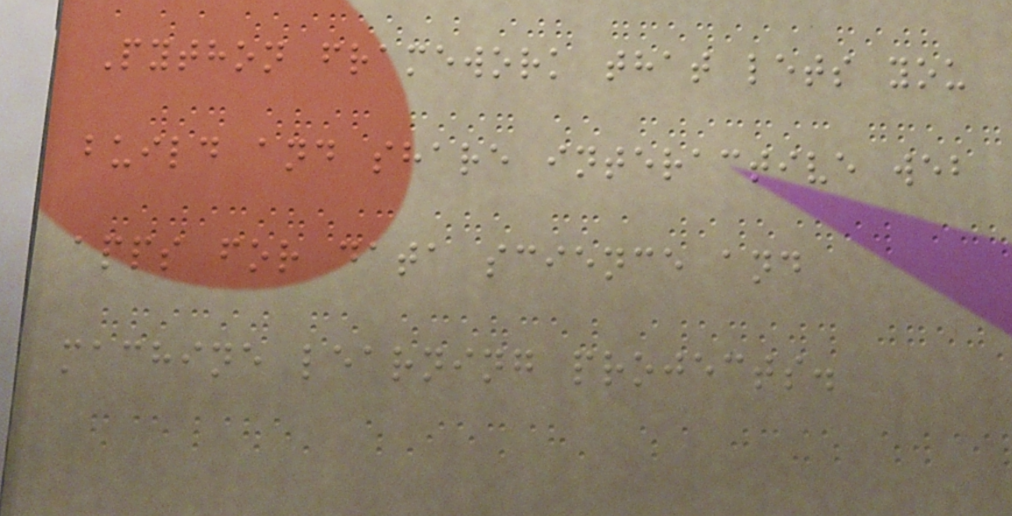Python framework that lets you
build and share interactive web
apps for data science and
machine learning projects.
